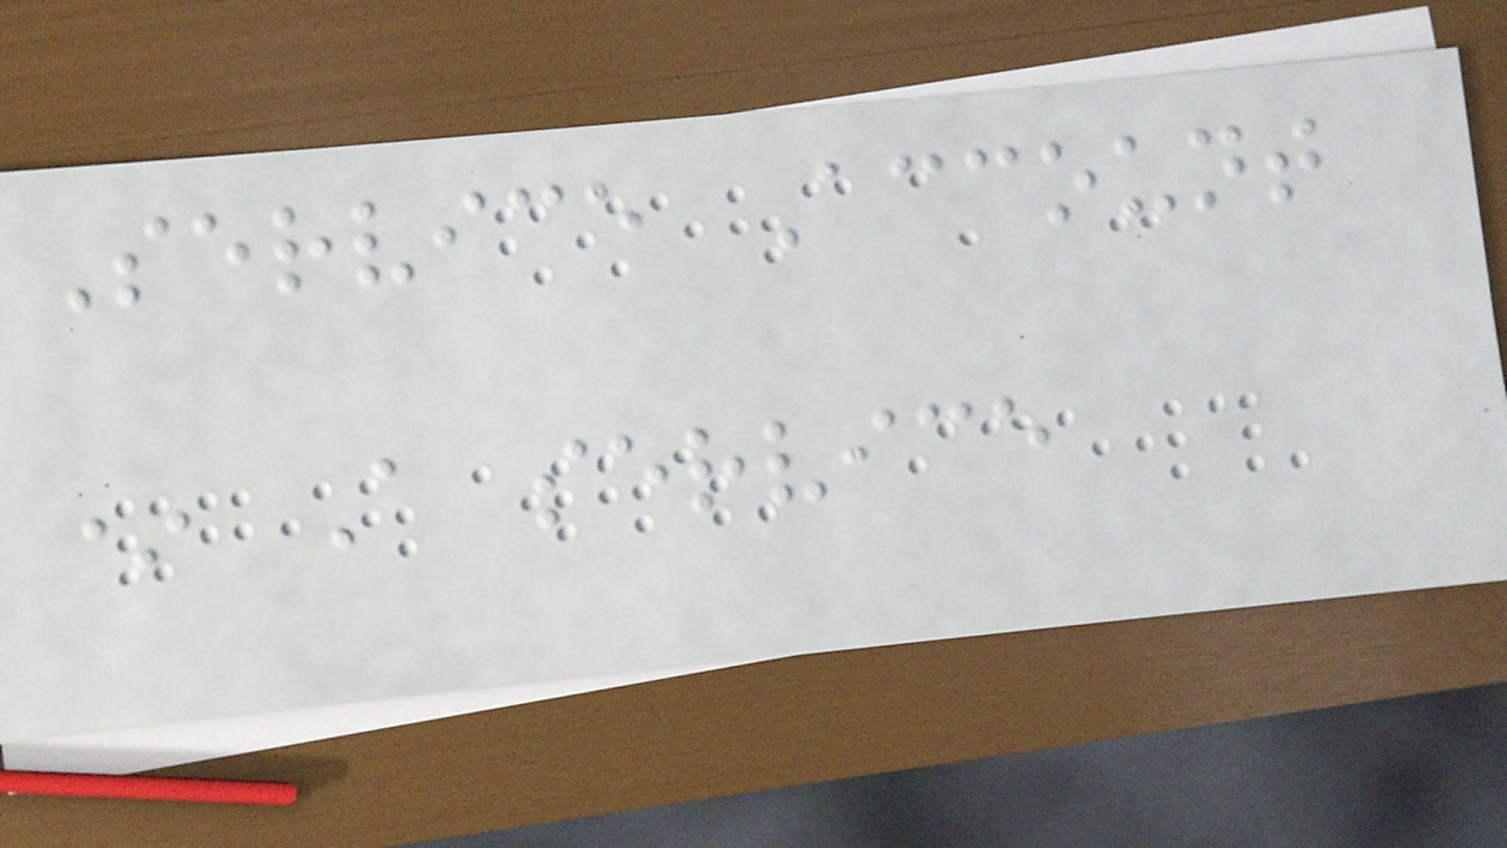Service Account
* A service
